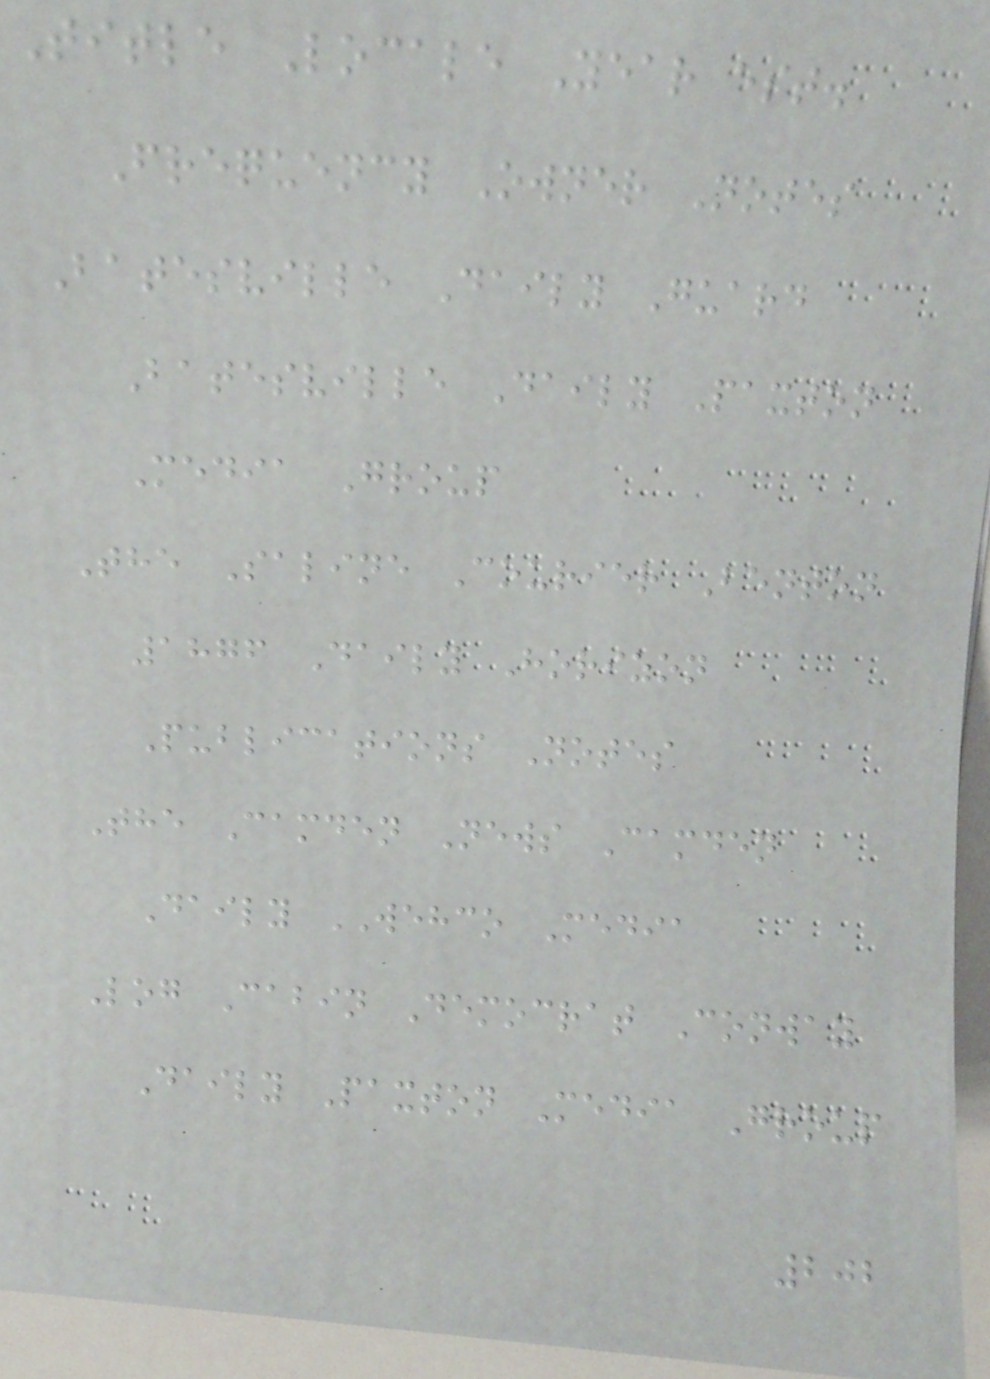Title Locale Year est.
Frequency Owner Notes
Batesville Daily Guard
Batesville Daily Paxton
Media Group
The Saline Courier Benton
1876 Daily Horizon
Publications Notes
The Camden News Camden
Daily WEHCO Media
Log Cabin Democrat Conway
Daily Paxton Media Group
202
